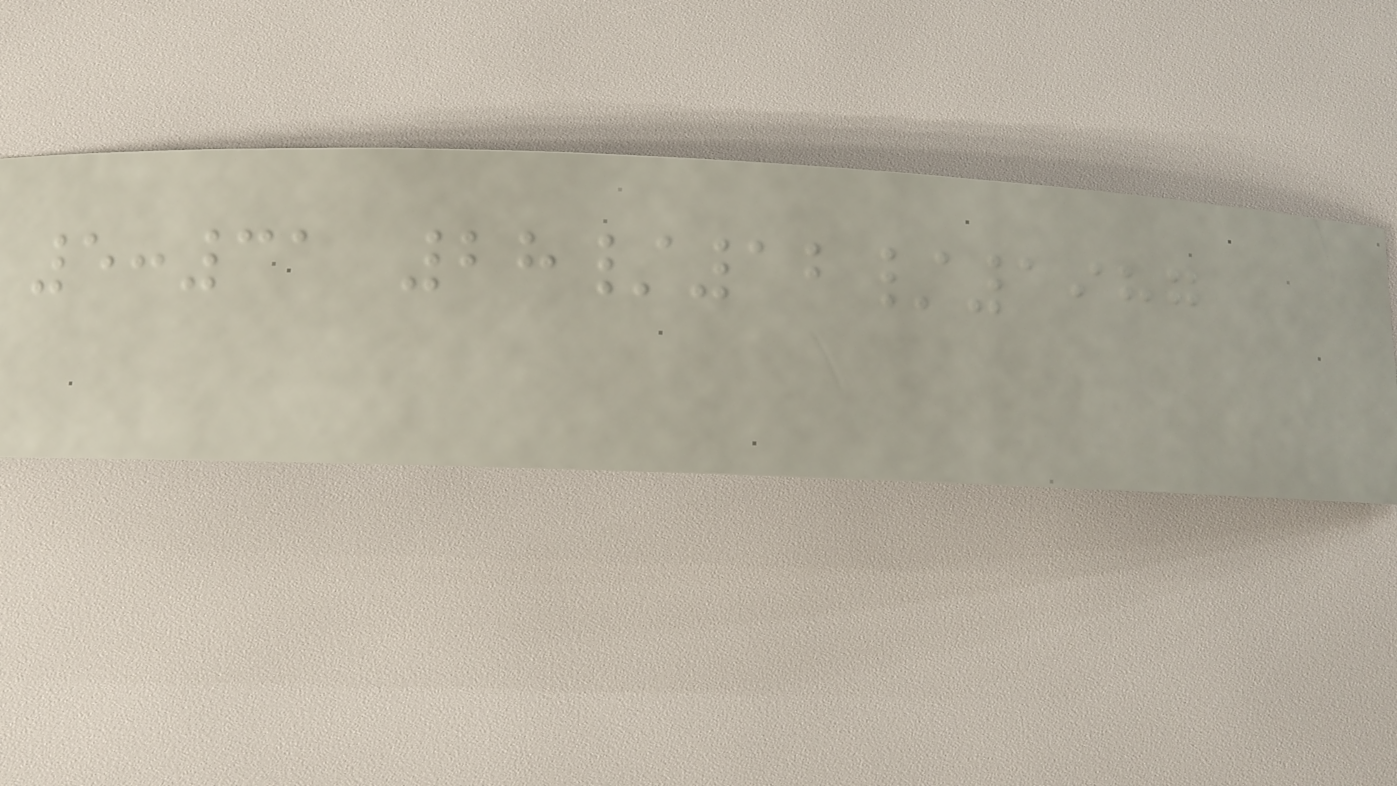5:31 28/12/1987
